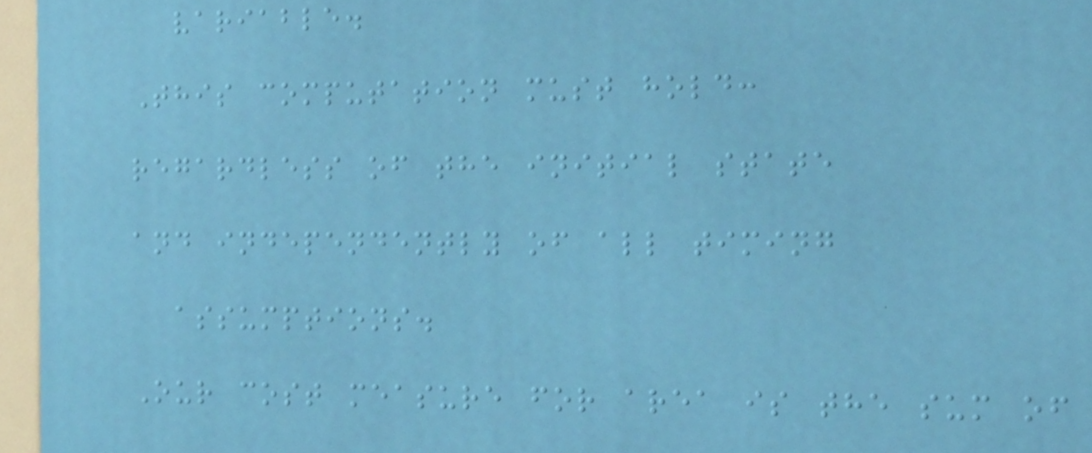variable.
This computation must hold:
regardless of the initial state
and independently of all timing
assumptions.
Our cost measure for area is the sum of
